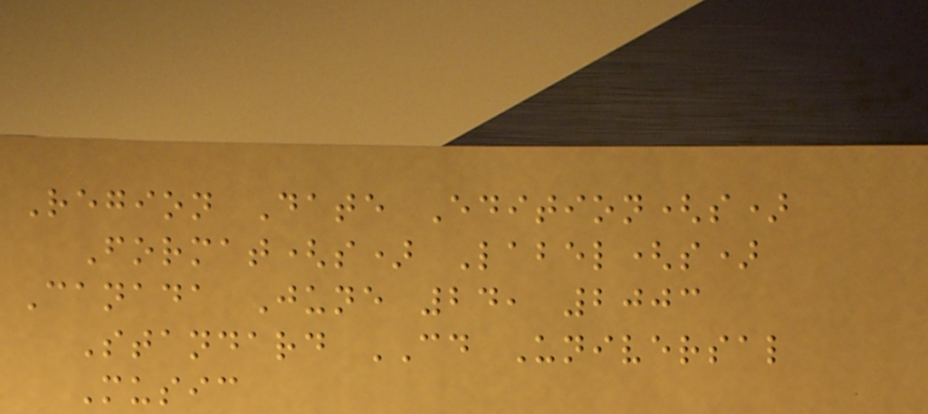Region Date Edition(s)
Format(s) Label(s)
Canada June 24, 2003
Standard CD Universal
Music
